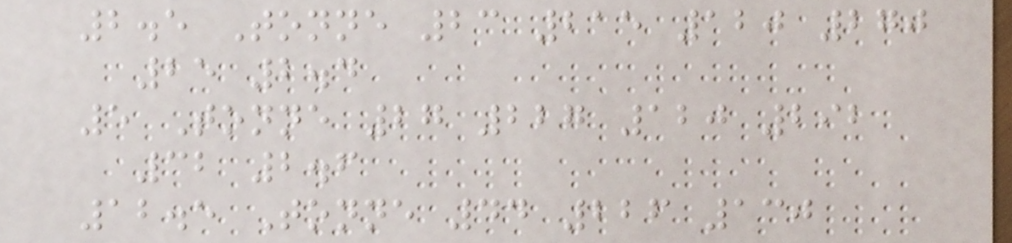2.5 Tonne 23 215 120 270
25 2.4
5 Tonne 27 227 120 292
32 2.6
12.5 Tonne 44 226 130
